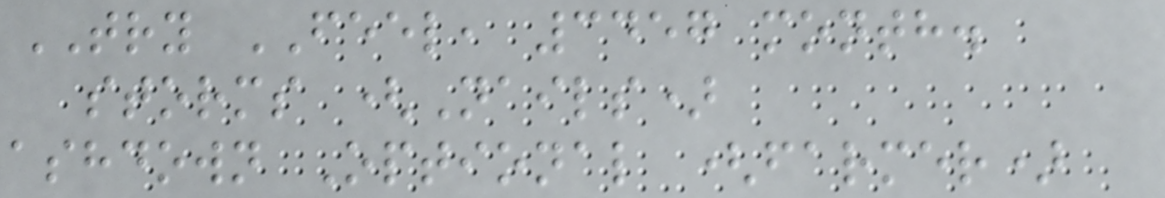TRY FEEL, 3457 month.
storms (Nails)
ashdown Optional (farmer)
